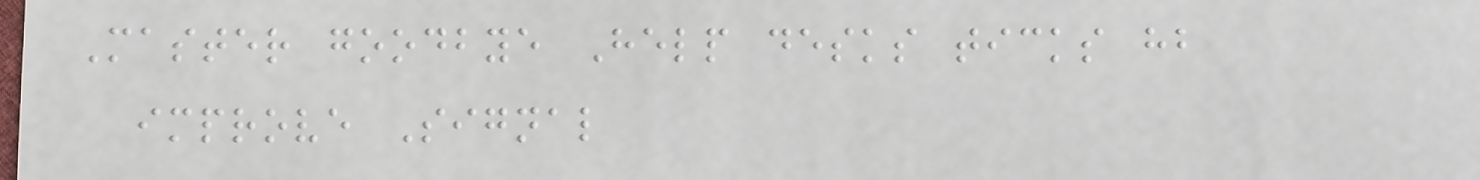Master goodbye Help desks ticks hb
improve Signal
